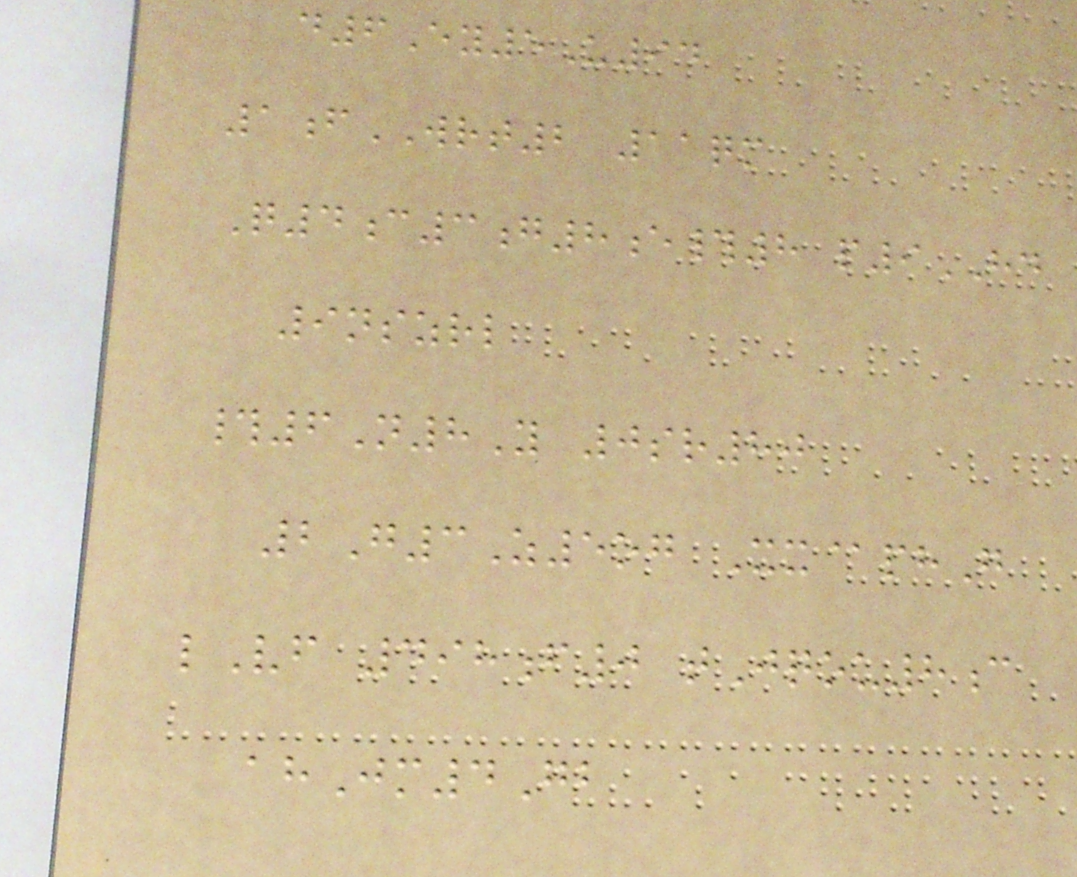d6Ey5U94
1fWRT2 11qm
Q4c3g8e#8 p9HD
9nszrl
#6N8Y 0sr80
2G3Z5og Xx@phG
lVf 498f0 tJqou8c
ahJm4Gb
